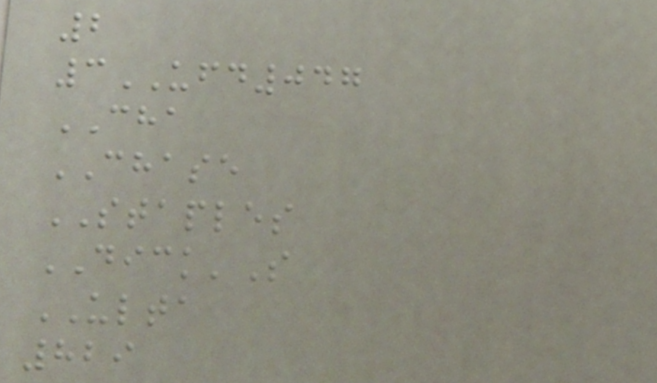2
3UFD047
CHA
CHASE
STAPLES
DICK'S
ULTA
829
